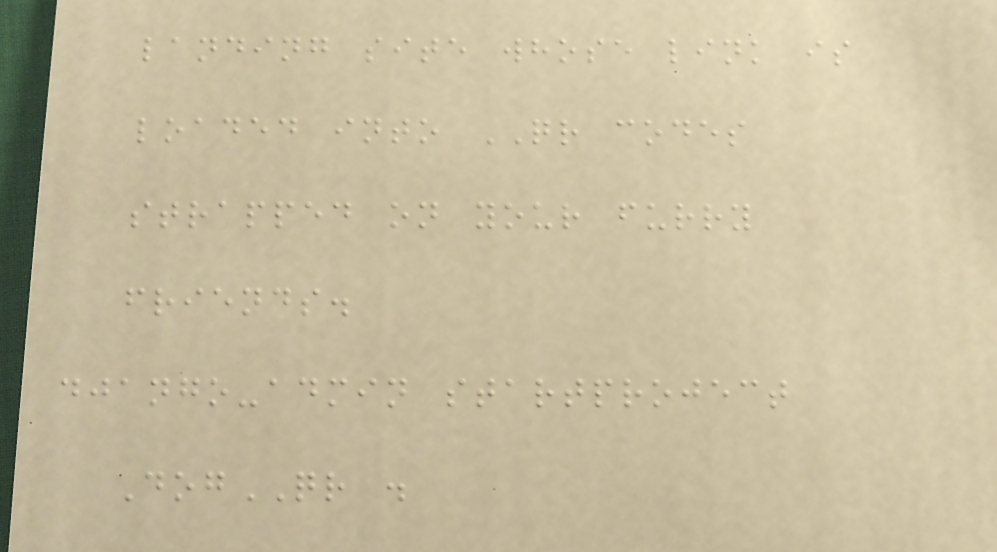landing site whose link is
loaded into QR codes
strapped on your furry
friends.
django-admin startproject
DogQR .
